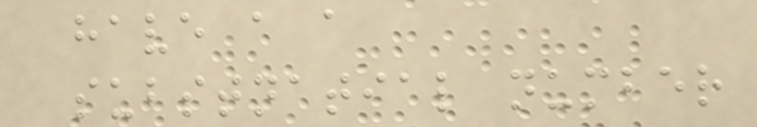have a a
substnatial number
